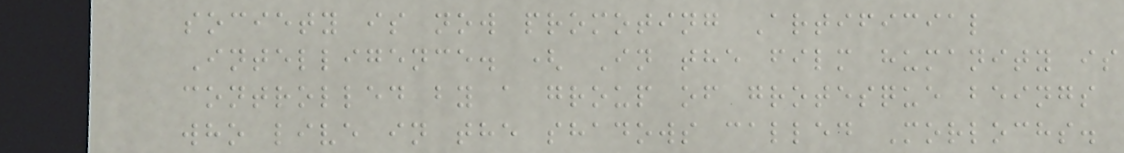society is now promoting Artificial
Intelligence. ( In the film humanity is
controlled by a group of grotesque beings
who live in the shadows called Morlochs.
